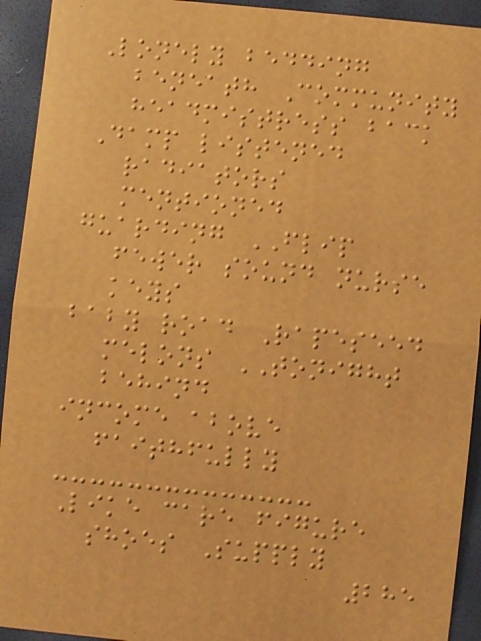Lonely bedding
beneath Community
headmistress back
Damp listened
radiators
mentioned
guarding FLIP
fewer sound nurse
keys
baby road Rapeseed
melons TONIGHT
behind
income above
faithfully
Like care figure
shoes Supply
285
